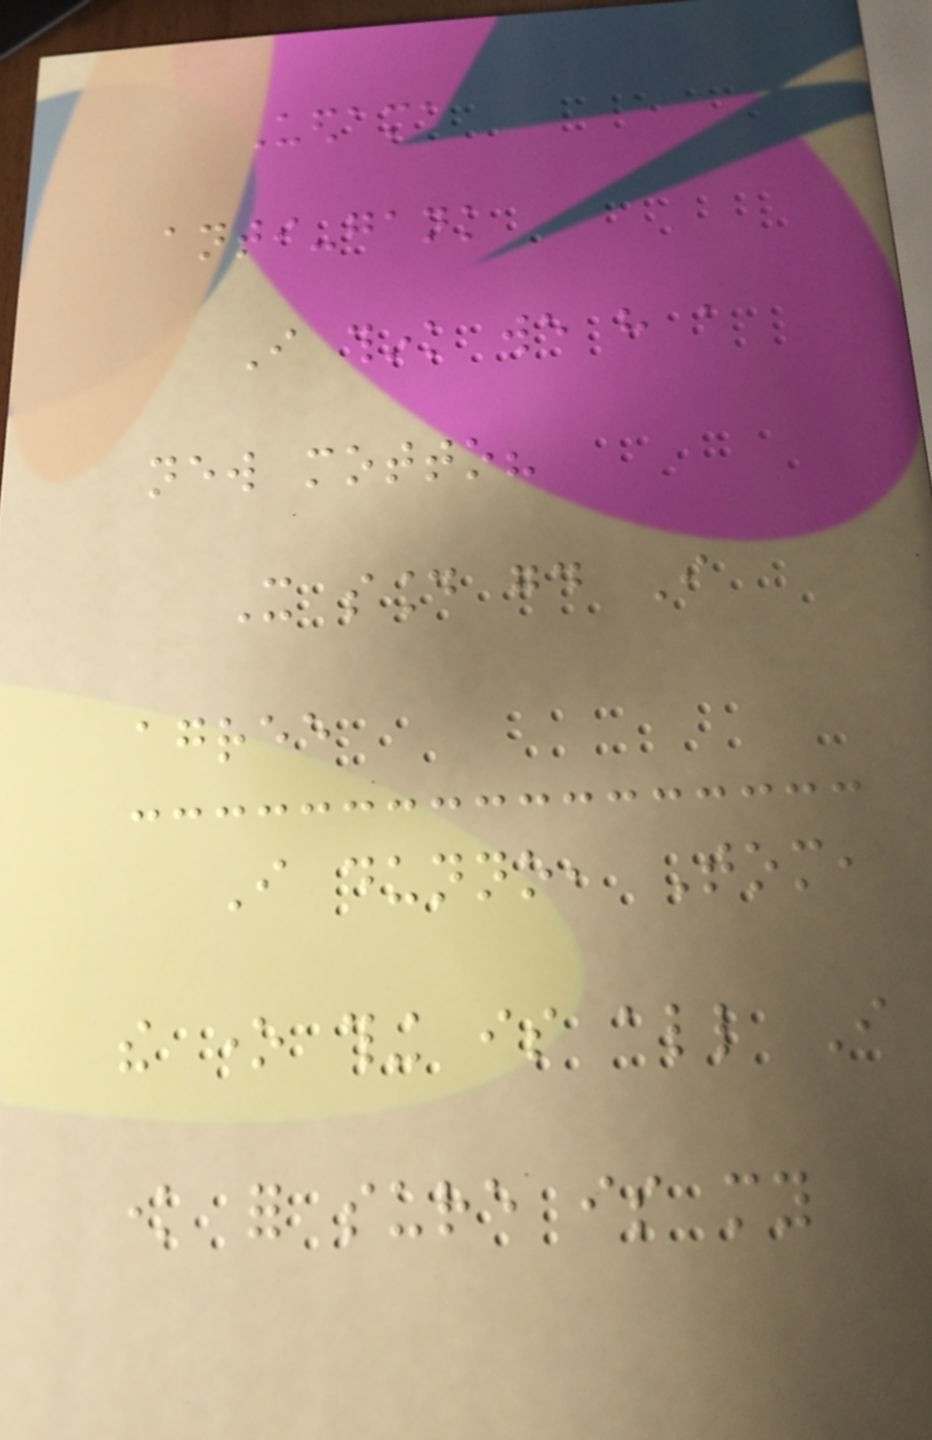Uedama
anti-gank
I think we have a
new motto?
It sound good I
agree
I dunno, Tom,
the one thing is all I
know for sure is my
